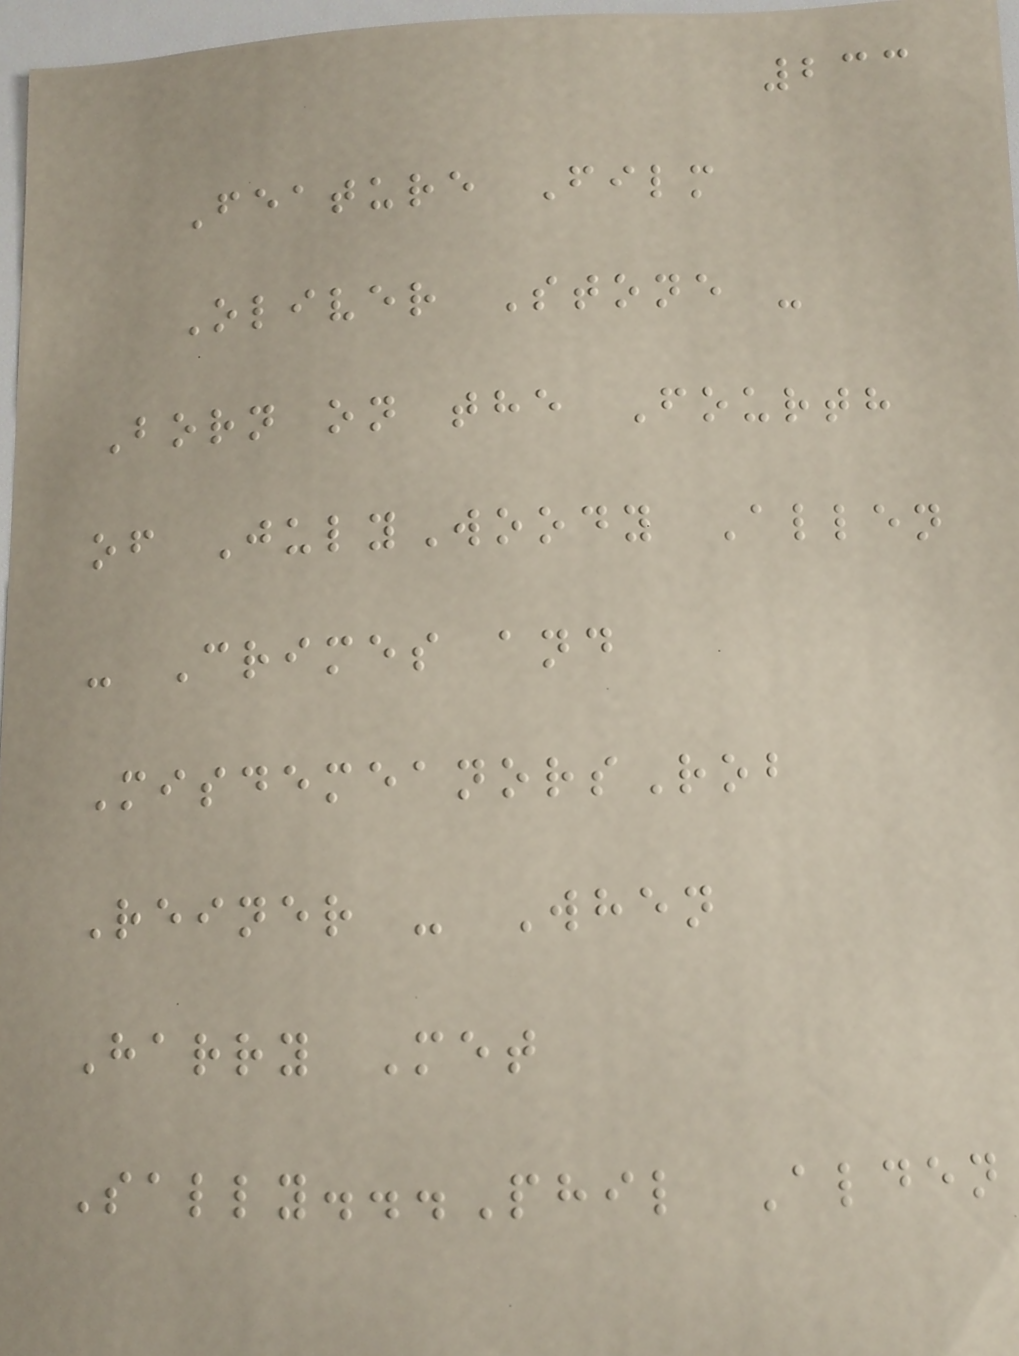233
Feature Film
Oliver Stone -
Born on the Fourth
of JulyWoody Allen
- Crimes and
MisdemeanorsRob
Reiner - When
Harry Met
Sally...Phil Alden
